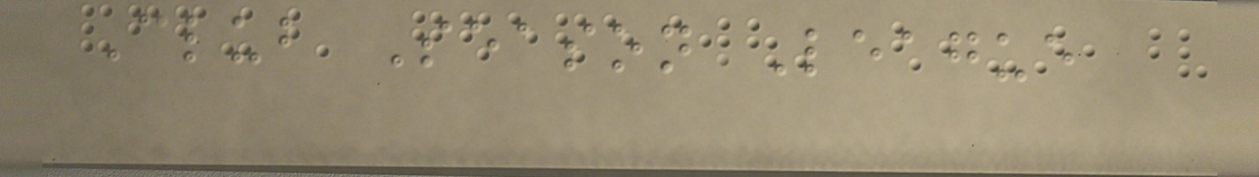Club Season League
